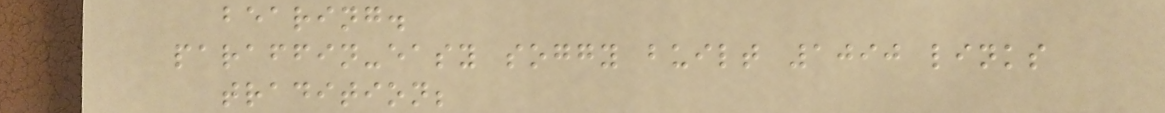bearing.
paraffin-easy soggy built 1090 links
tradition;
